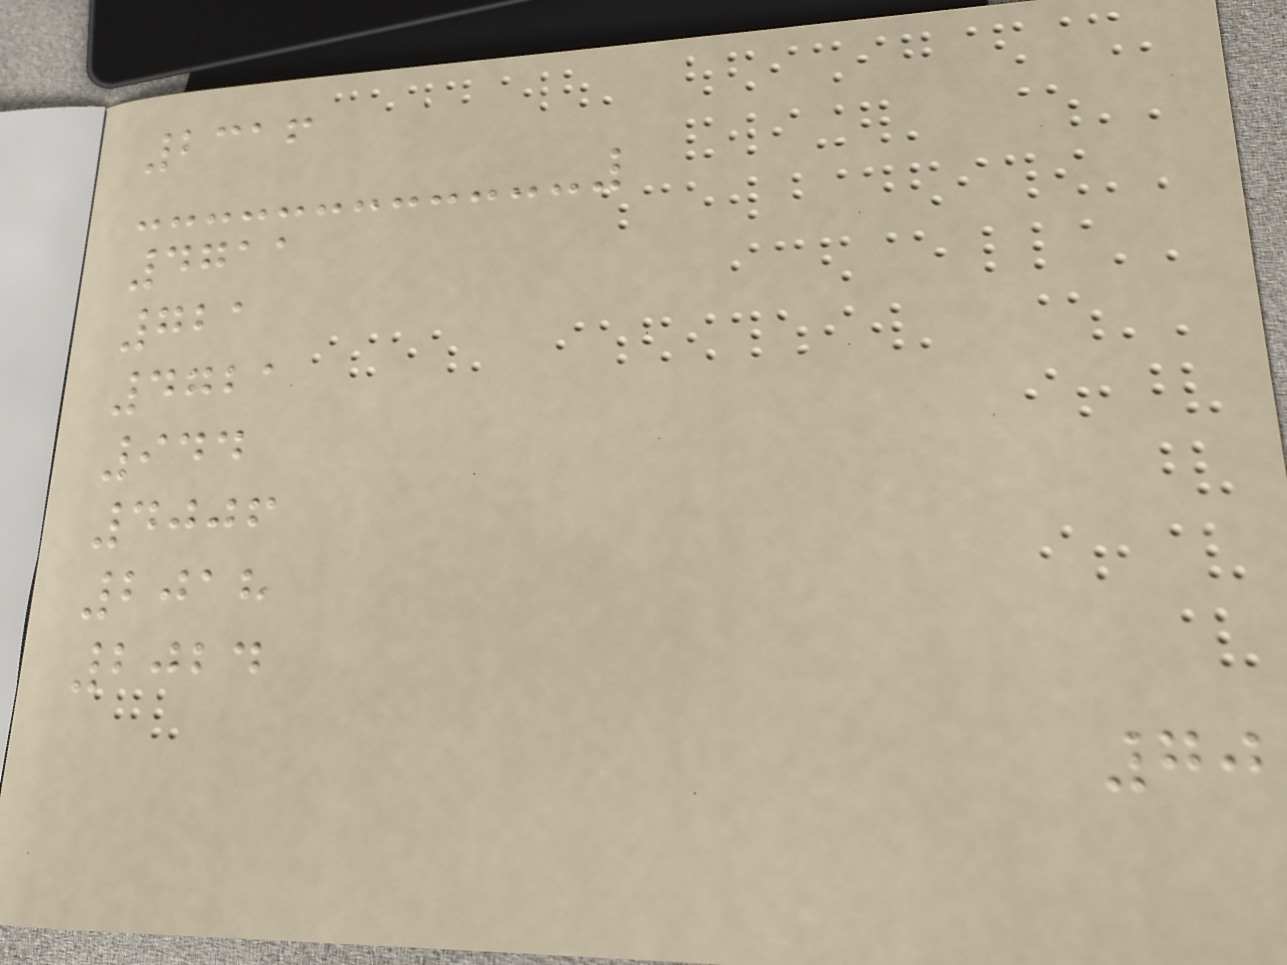2316
4711
721
4721
944
4006
2018
2024
70
